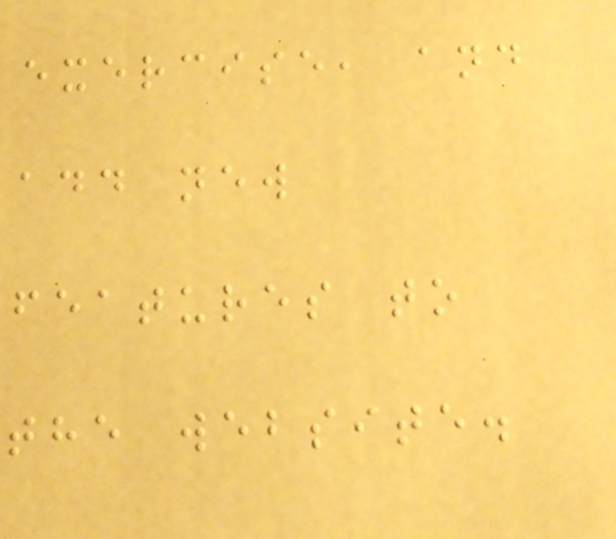exercise, and
add new
features to
the website.
